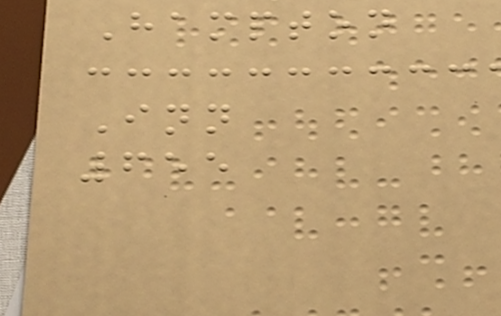Hampton
Inn
655
